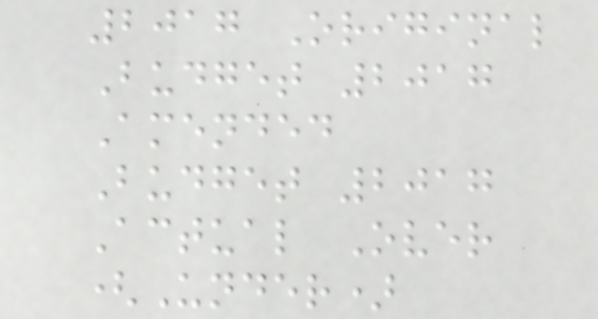2017 Original
Budget 2017
Amended
Budget 2017
Actual Over
(Under)
